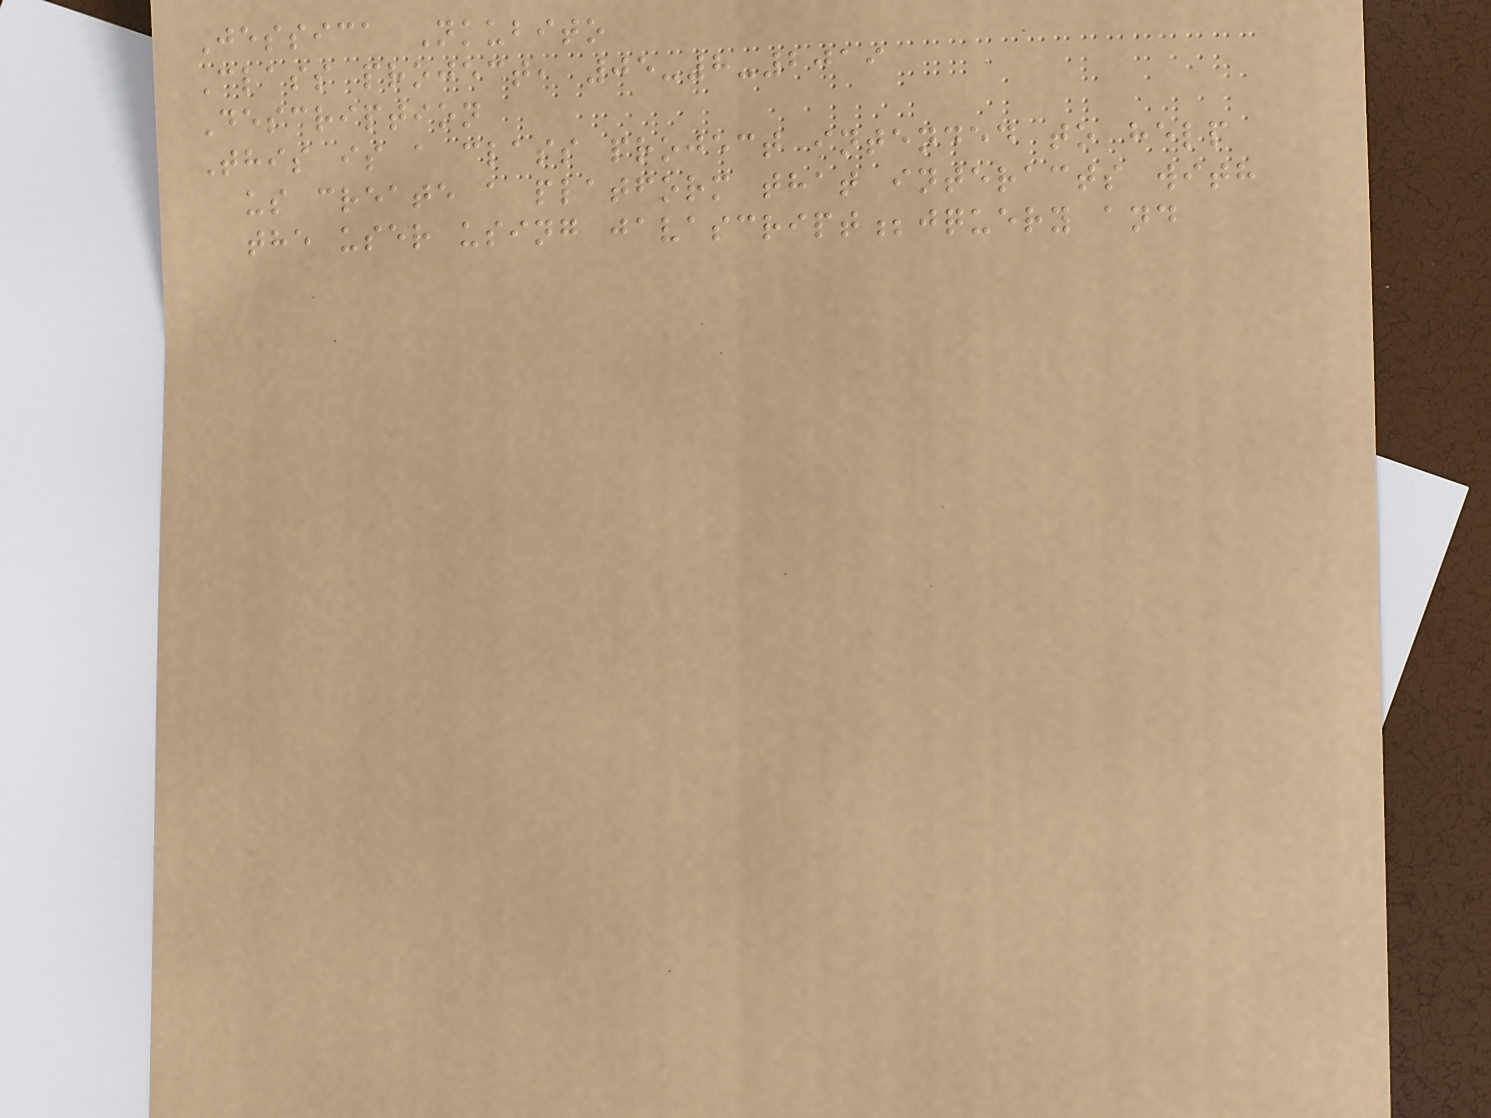Jessica Nkubito
Class project, 05-8-2019
Description
This is a class project intended to help
us create a platform that interacts with
the user using javascript;jquery and
